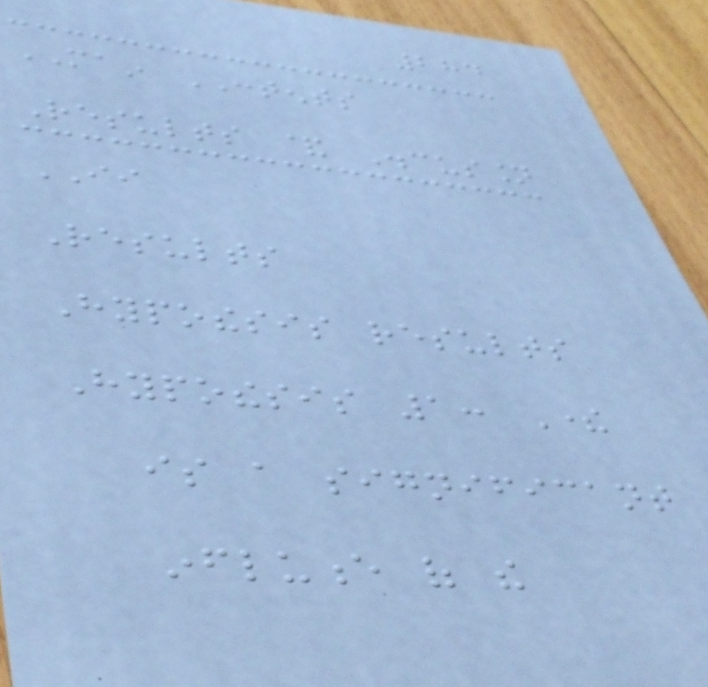284
MAIN CONTENTS
Results & Discussion
II
Results
Hypothesis results
Hypothesis 1: There
is a significant
influence of the
